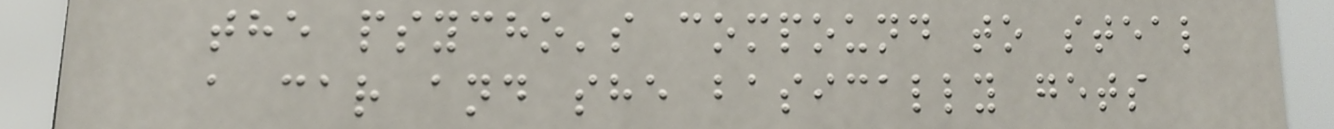the psycho's compound to steal
a car and she basically gets
